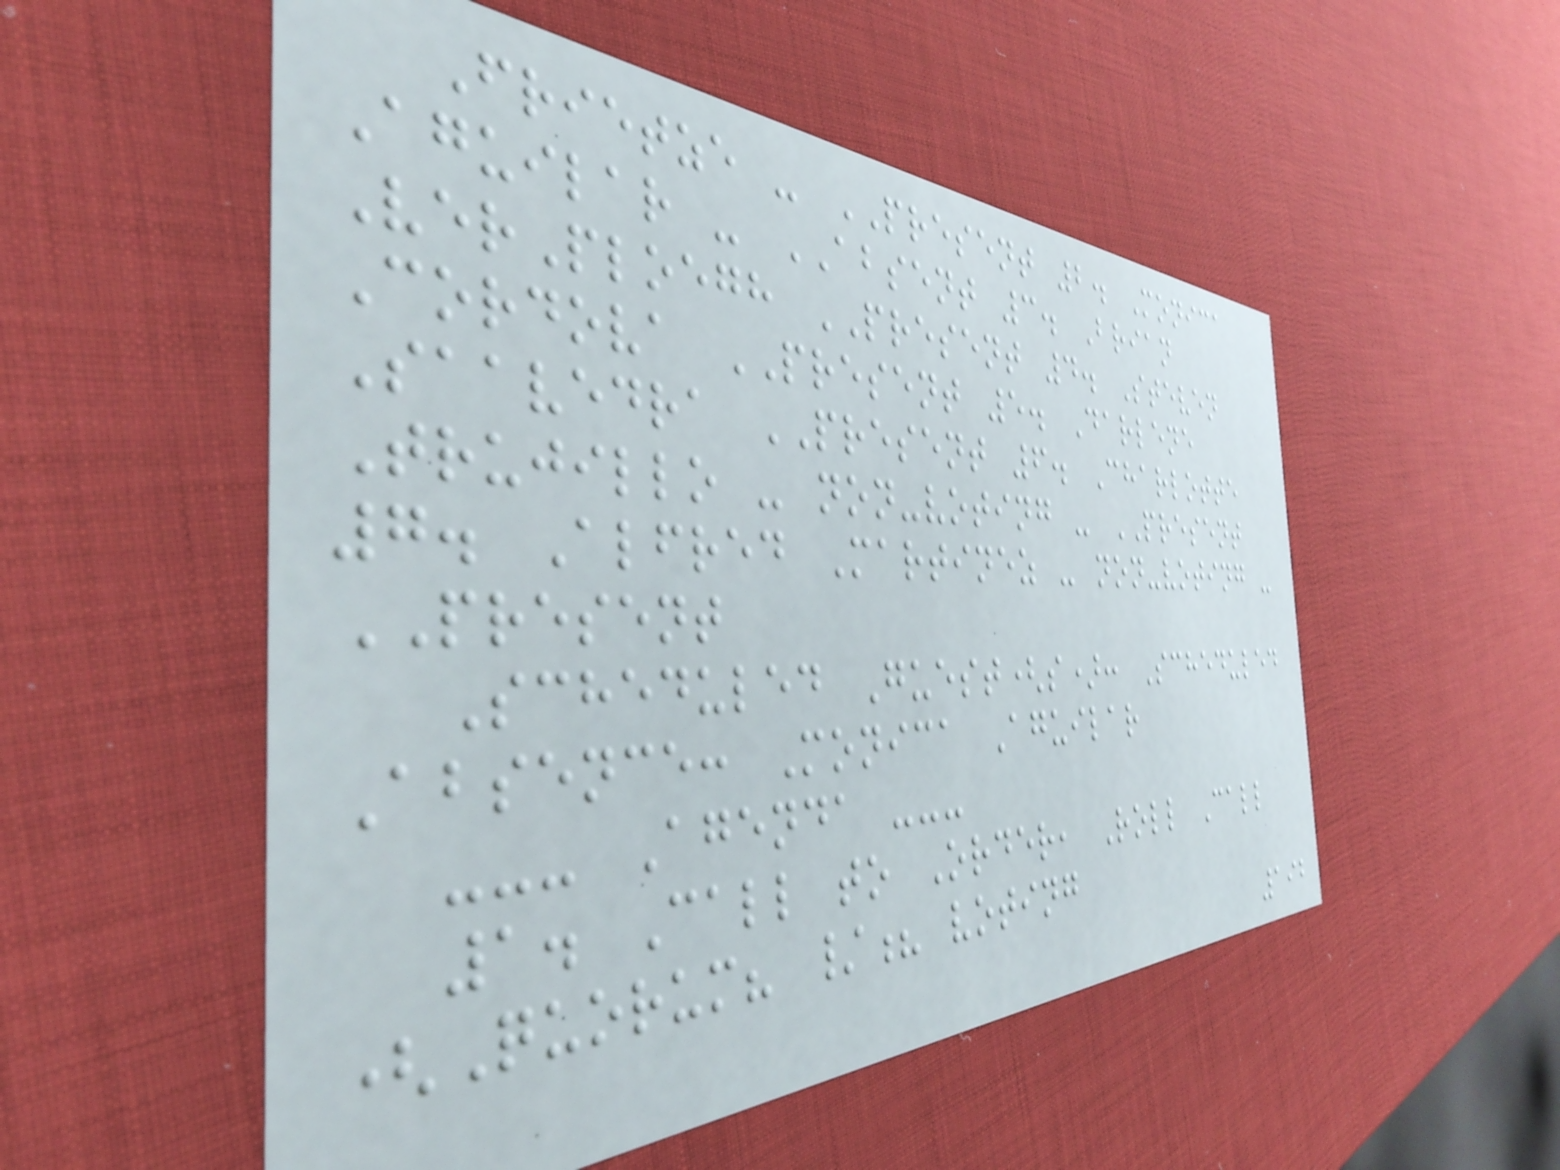Frietze - PRESENT 2. Monica
Aguilar - ABSENT 3. Brian
VerPloegh PRESENT 4. Steven
Cordova PRESENT 5. Darlene
Saavedra PRESENT 6. Charlotte
Trujillo - non-voting - PRESENT
7. Alfred Martinez - non-voting -
PRESENT
Scheduled Guest(s): Scheduled
Absence: Monica Aguilar
--- Agenda ---
1. Call to Order, Roll Call
(Quorum? /? voting
192
